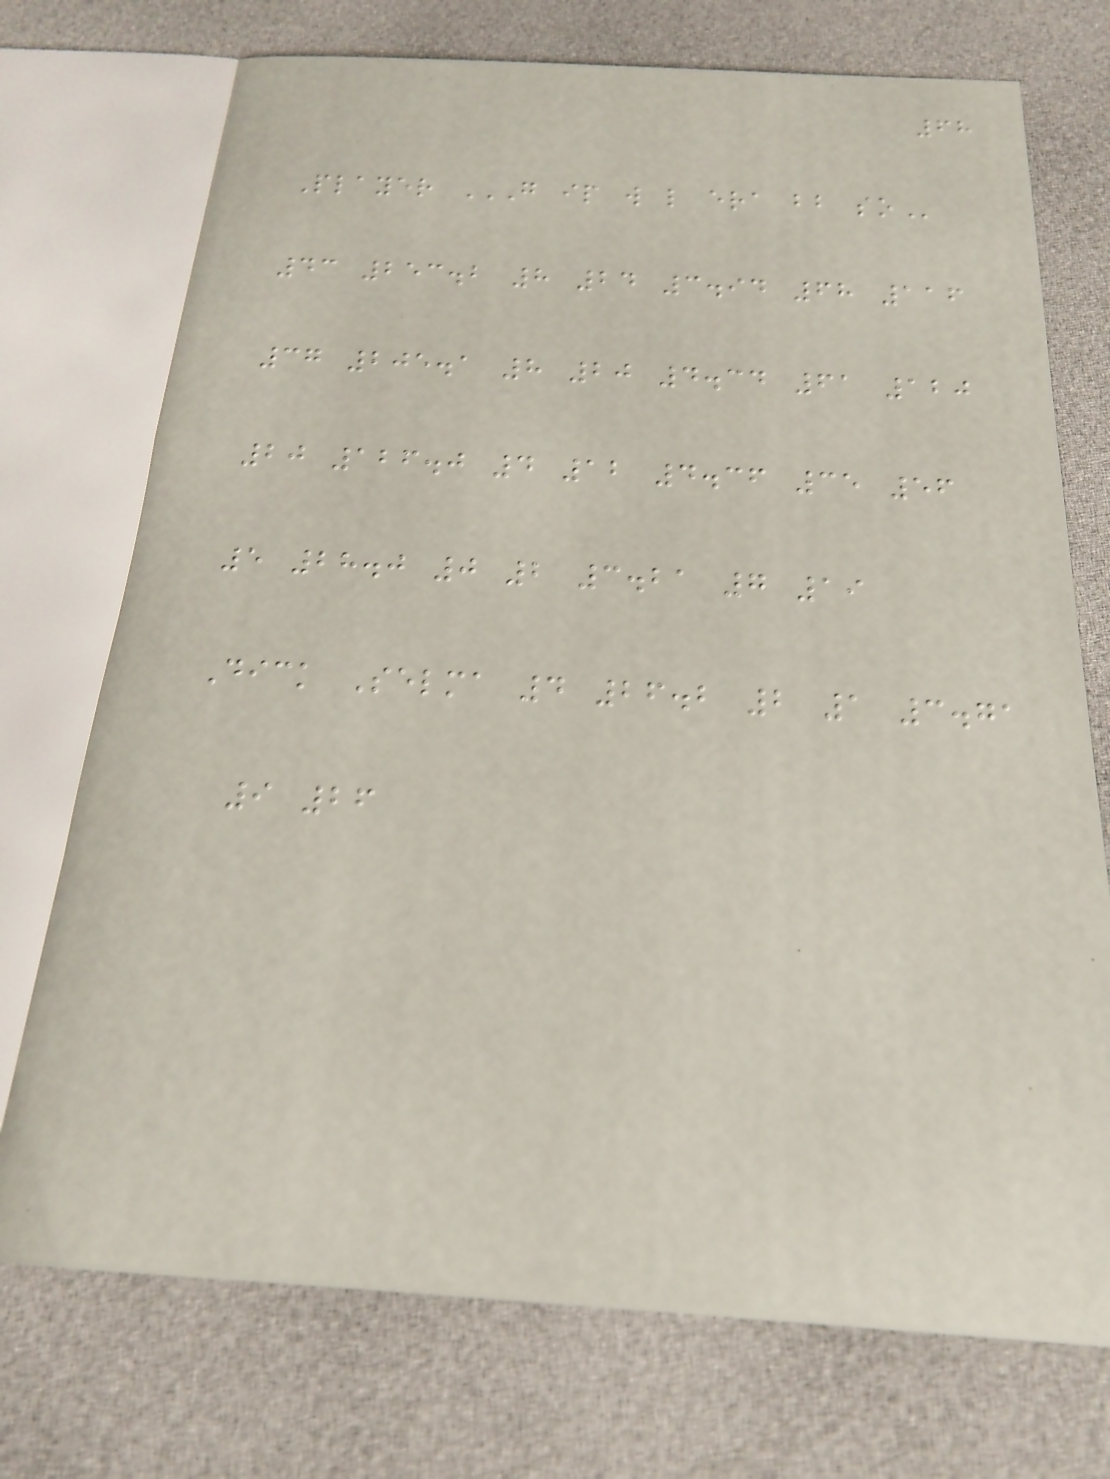68
Player G IP W L ERA BB SO
43 253.2 8 24 3.94 68 116
37 205.1 8 20 4.34 61 120
20 126.0 4 12 4.36 35 56
5 28.0 0 2 3.21 7 19
Dick Selma 4 26.2 2 1 3.71
9 26
